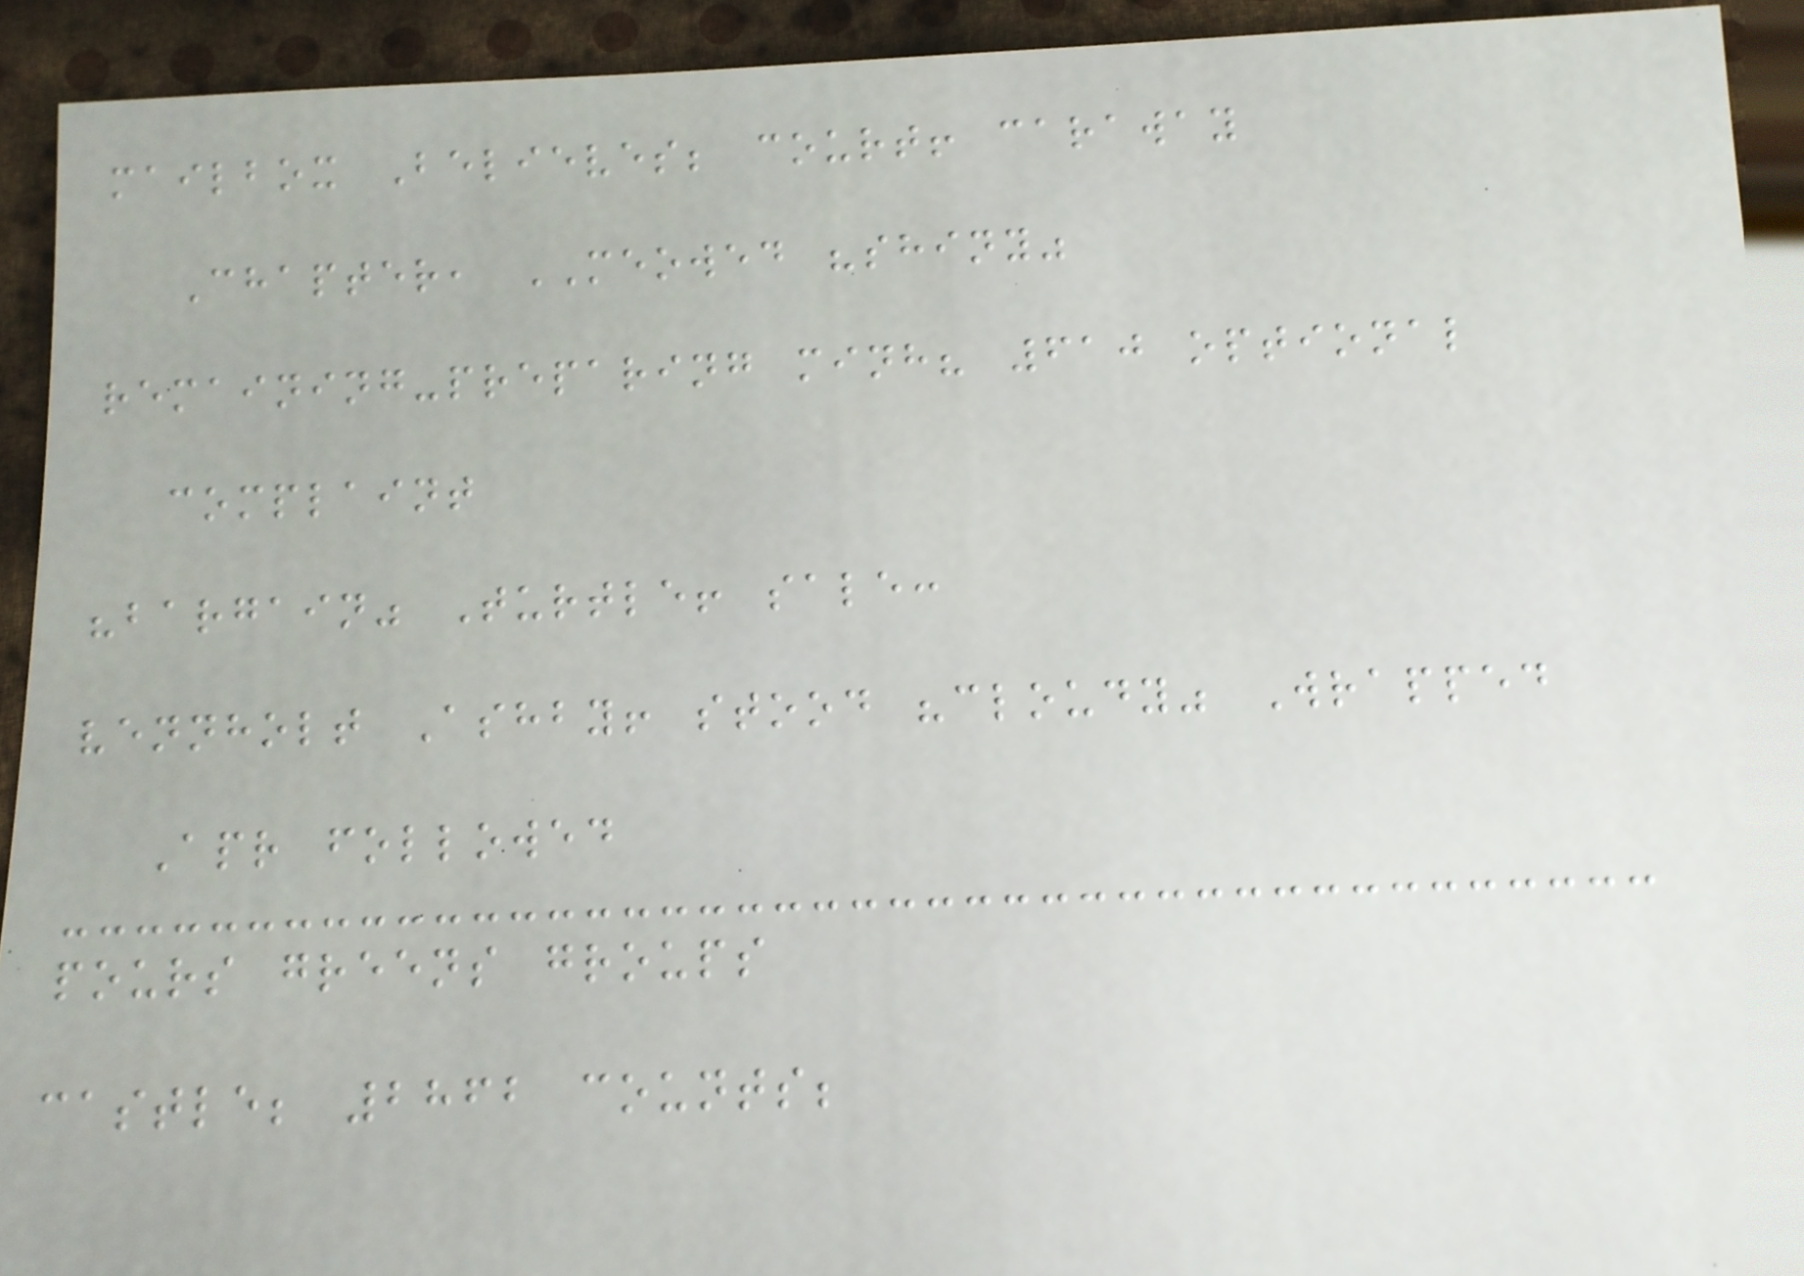mailbox Believes; court! caraway
Chapter, MEOWED "shiny"
remaining-preparing minh? 610 optional
complaint
"bargain" Turtle! sale:
vennholt Ashby! stood "cloudy" Wrapped
Apr followed
pours greens groups
castle; 2862 counts;
